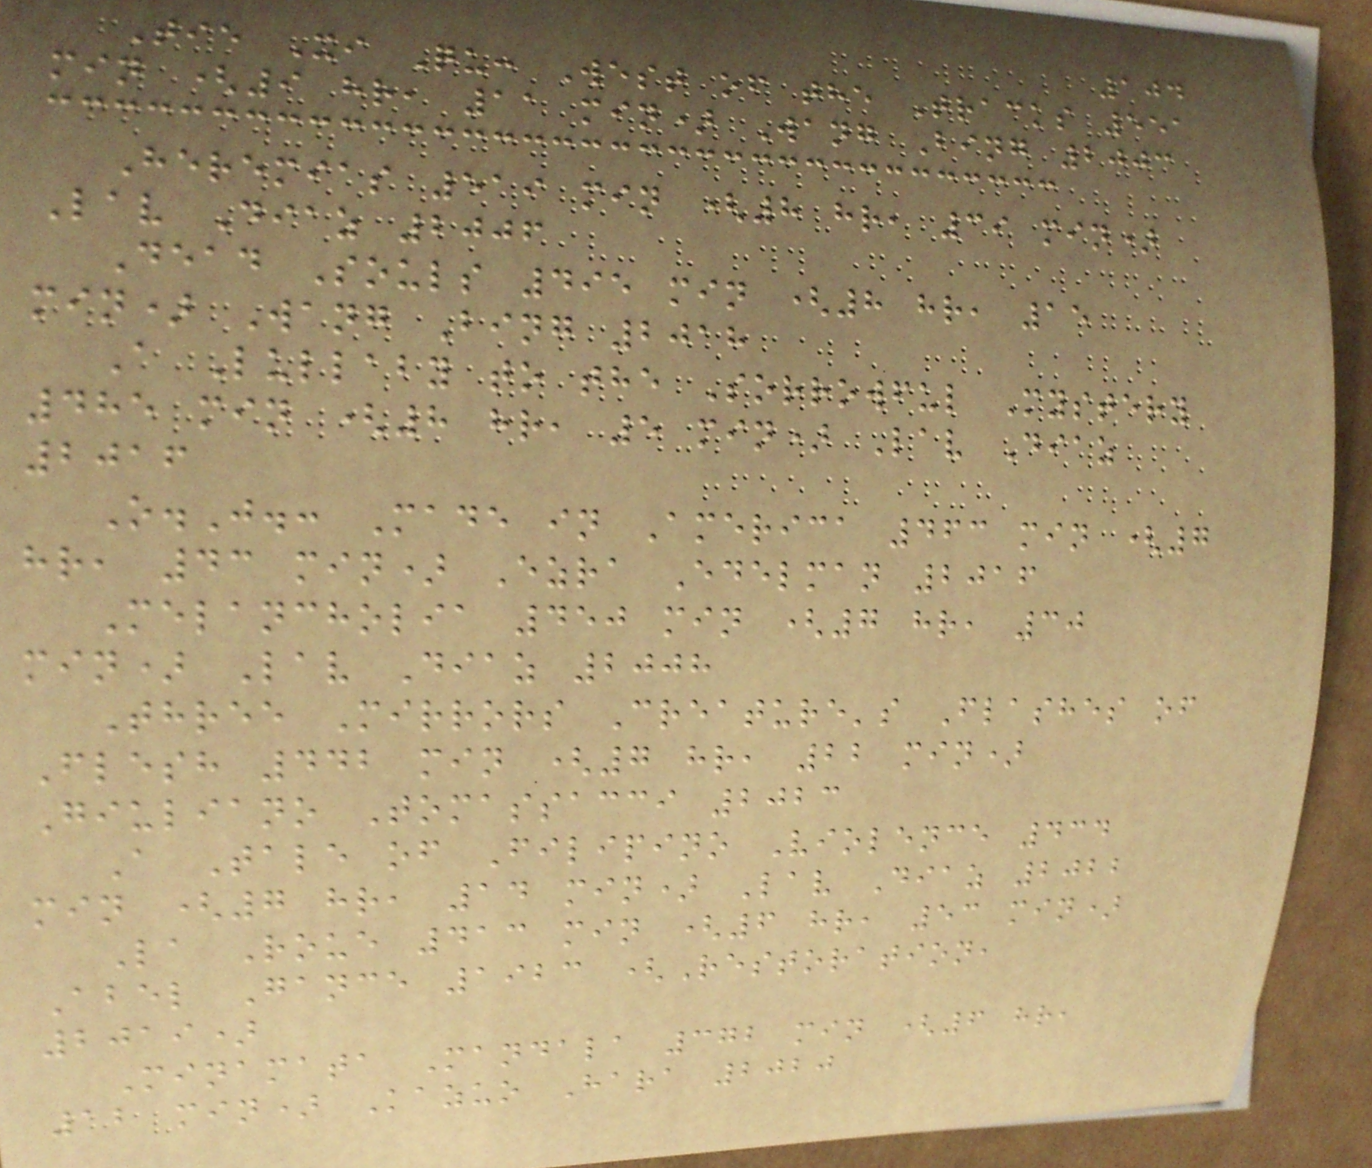104
Tie Xi Qu: West of the Tracks 551
min (9 hr, 11 min) Wang Bing 2003
Heremias 519 min (8 hr, 39 min)
Lav Diaz 2006
Dead Souls 495 min (8 hr, 15
min) Wang Bing 2018
A Lullaby to the Sorrowful Mystery
485 min (8 hr, 5 min) Lav Diaz
2016
O.J.: Made in America 463 min (7
hr, 43 min) Ezra Edelman 2016
Melancholia 450 min (7 hr, 30
min) Lav Diaz 2008
Three Mirrors Creature's Flashes of
Flesh 442 min (7 hr, 22 min)
Giuliano Tomassacci 2023
A Tale of Filipino Violence 434
min (7 hr, 14 min) Lav Diaz 2022
La Roue 413 min (6 hr, 53 min)
Abel Gance 1923 (Restoration,
2019)
Minamata Mandala 372 min (6 hr,
12 min) Kazuo Hara 2020
